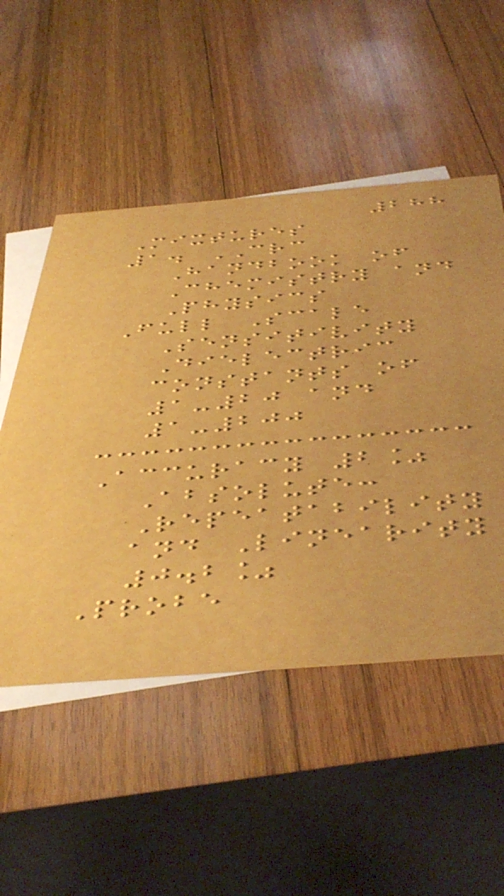288
Mixtures
1. CRC
Handbook of
Chemistry and
Physics
Full Scale
Sensitivity
Dielectric
constants of
1-20 and
1-200
Accuracy 2%
Absolute:
Repeatability
and Linearity
0.2%
Probe
